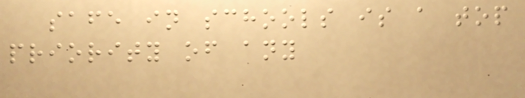safe in schools is a top
priority of any
